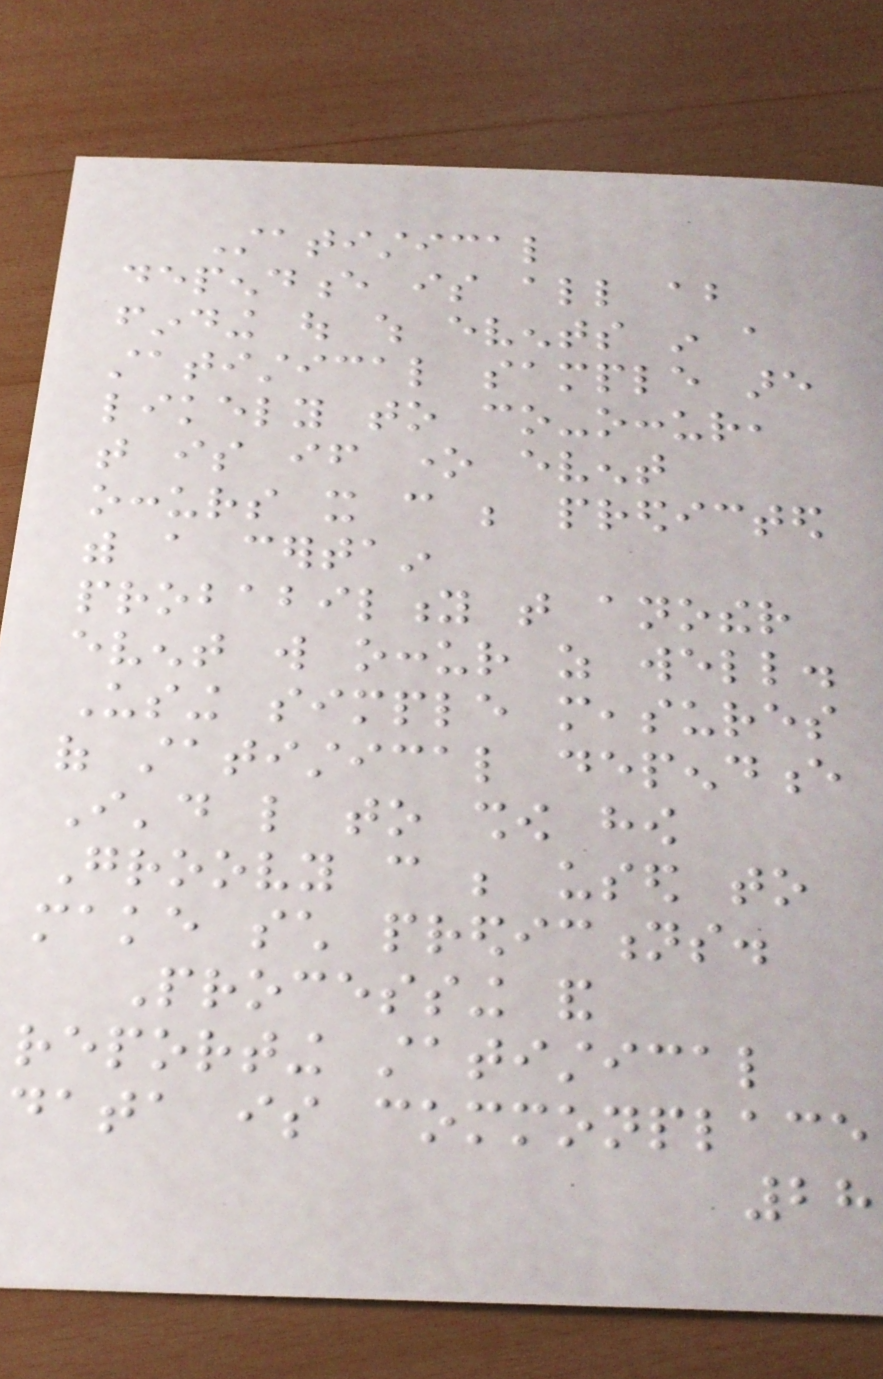Statistical
dependence is all about
finding out which events in a
statistical sample are
likely to co-occur,
that is if one event
occurs it can be predicted
with a certain
probability that another
event will occur as well.
Using simple measures
of statistical dependence
I'd like to show how
Groovy can be used to
make such predictions.
Processing and
reporting statistical
data is commonplace
28
